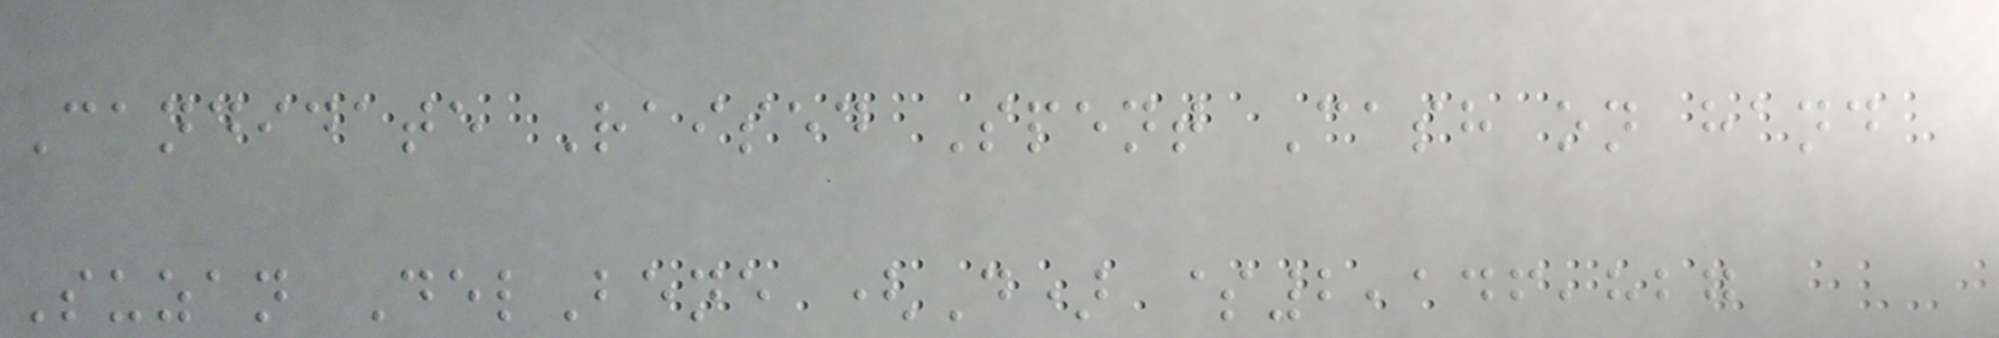Candidate Raised Spent Cash on hand
Suzan DelBene (D) $2,146,827
